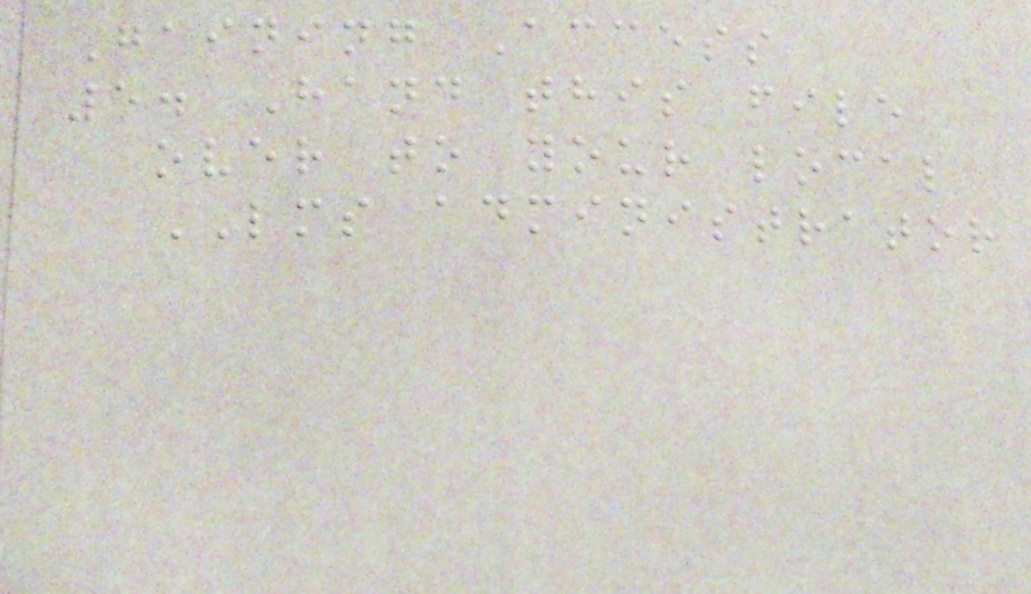Gaining Access
5. Hand this file
over to your local
LMS administrator
